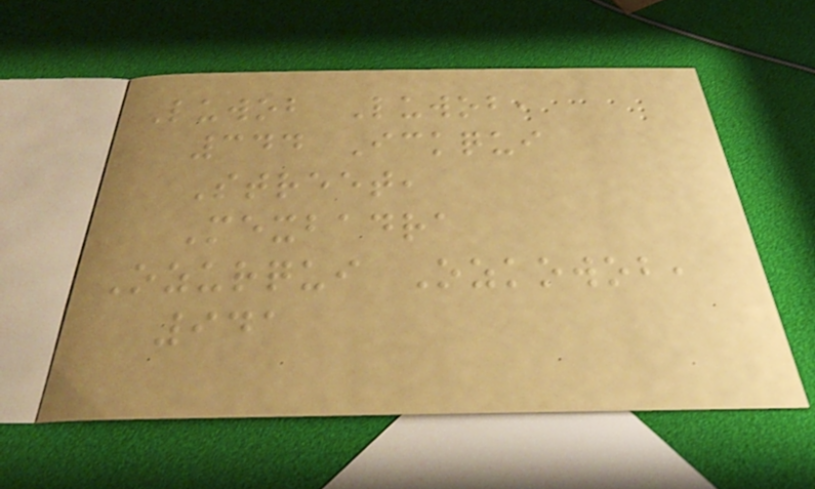Luwob Luwob,
344 Ickqui
Street,
Mexbadra
Ozurqui Ozkowob,
941
